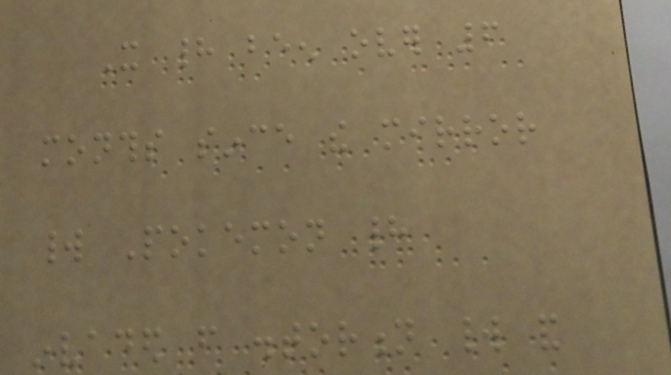It had been over 6
months since the mirror
world Pokemon had
invaded from distortion world and
